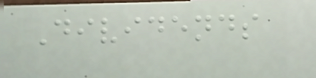Dividends
